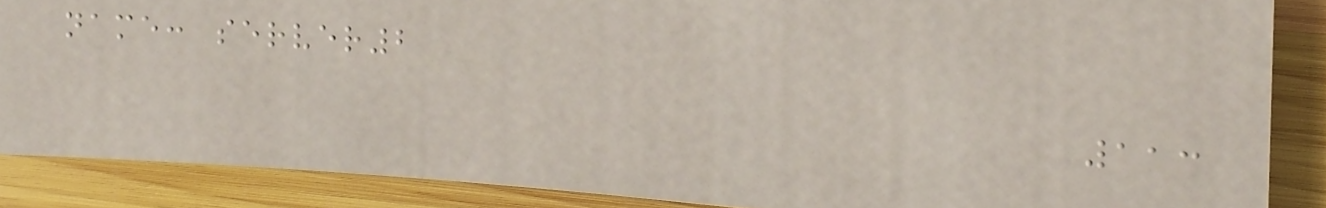name: server2
113
